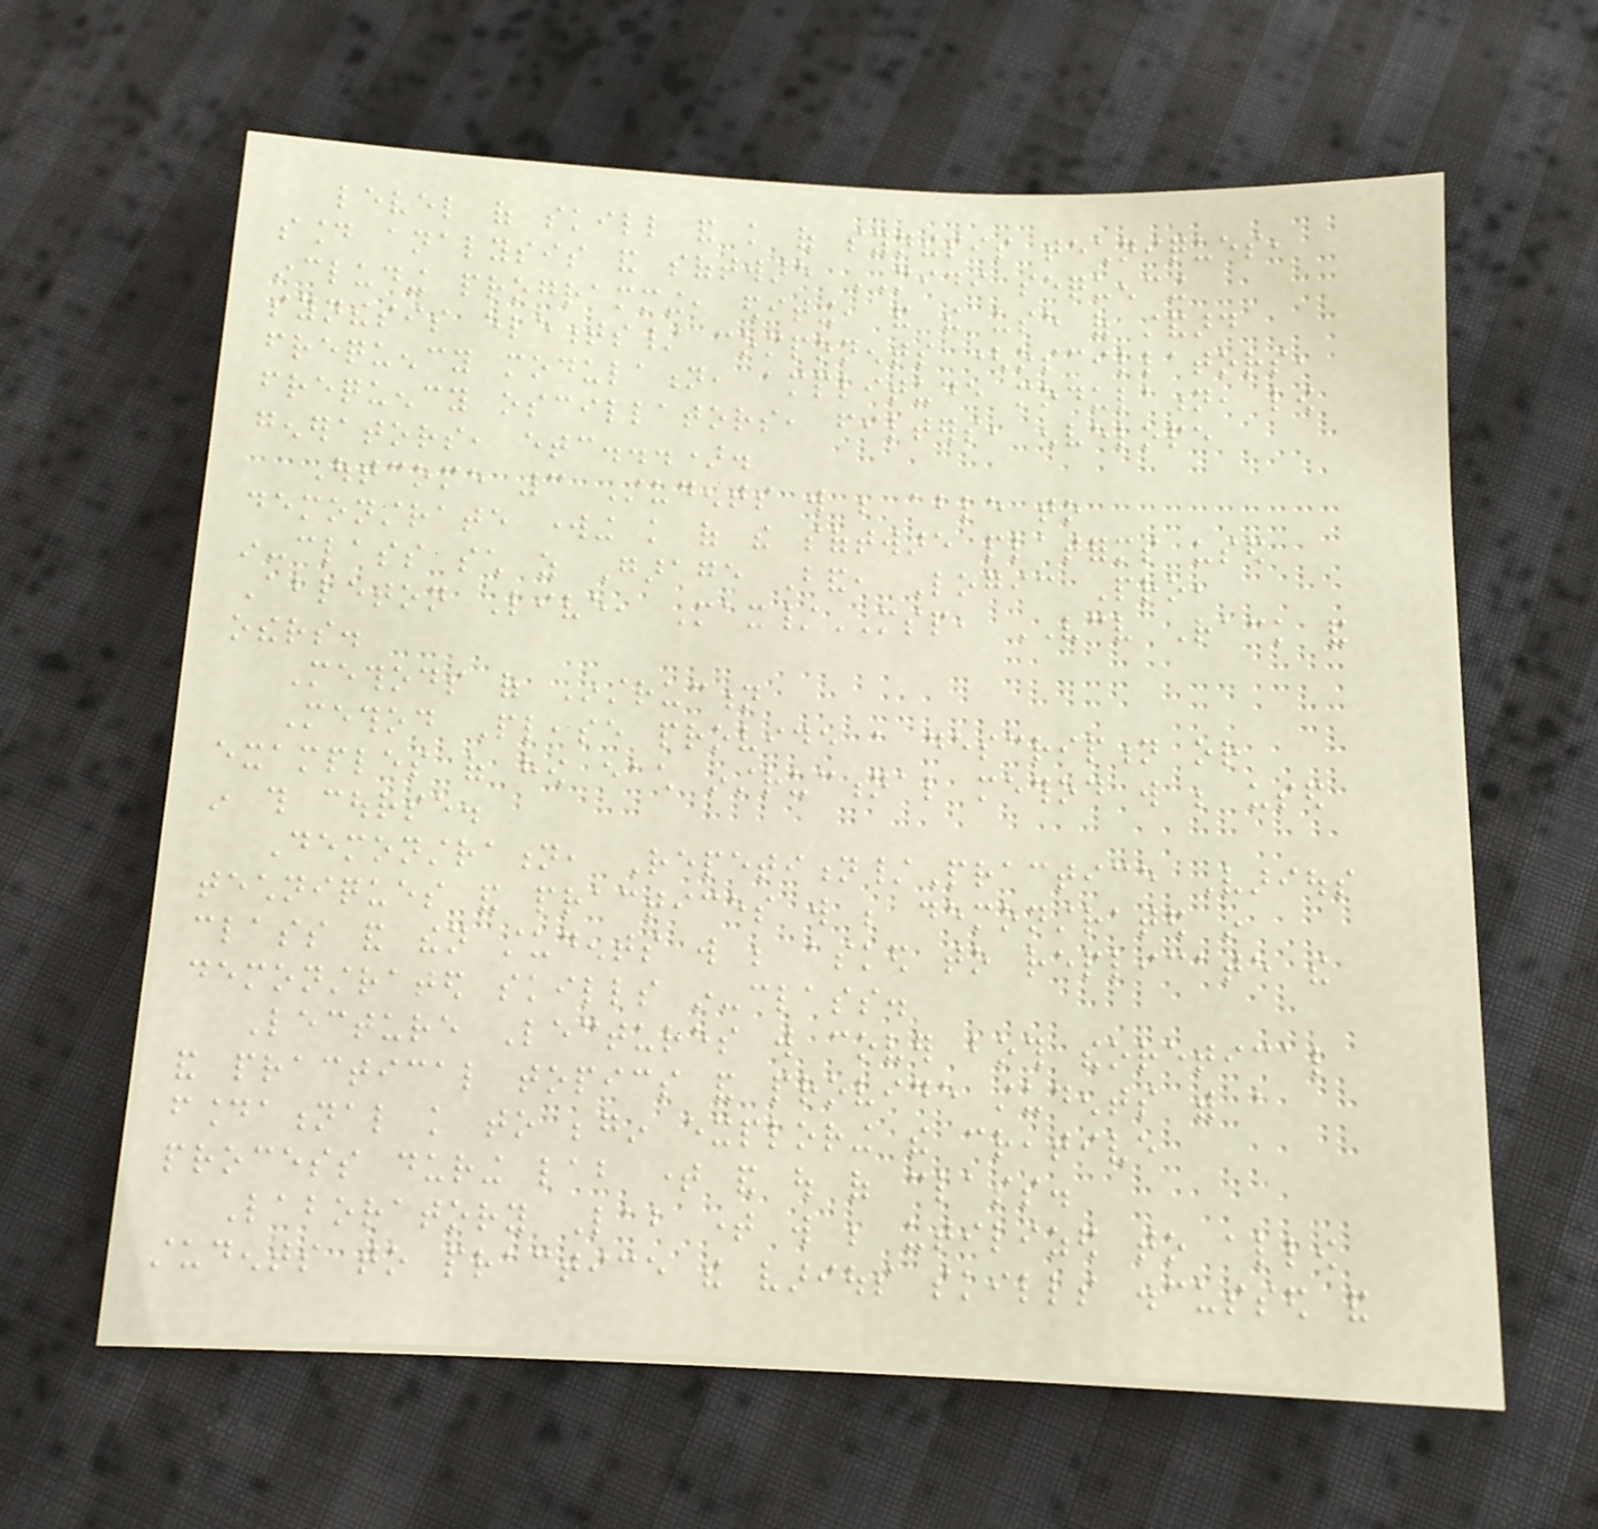level of skill and knowledge of synthesis techniques,
sound analysis and software MIDI sequencing
including programming, editing, and the use of standard
synthesis elements/ components (oscillators,
frequency modulation, amplitude modulation, low
frequency oscillators, filters, envelope
generators, etc...).
Outcome 3 Students will be able to
demonstrate working knowledge of the software platforms used
in-class such as Garage Band, Logic Pro,
Ableton Live, Max/MSP, VCV Rack and
others.
Methods of Instruction
Method Please provide a description or
examples of how each instructional method will be used
in this course.
Demonstration, Repetition/Practice Various
techniques and practices will be demonstrated in
class and then students will be asked to replicate the
demonstrated skills in-class.
Lecture Lectures will cover both theoretical
and practical topics and provide students with a
foundational knowledge to begin exploring the creative
process during lab time and out of class.
Laboratory Lab time will be utilized to allow
students to practice the various skills discussed and
